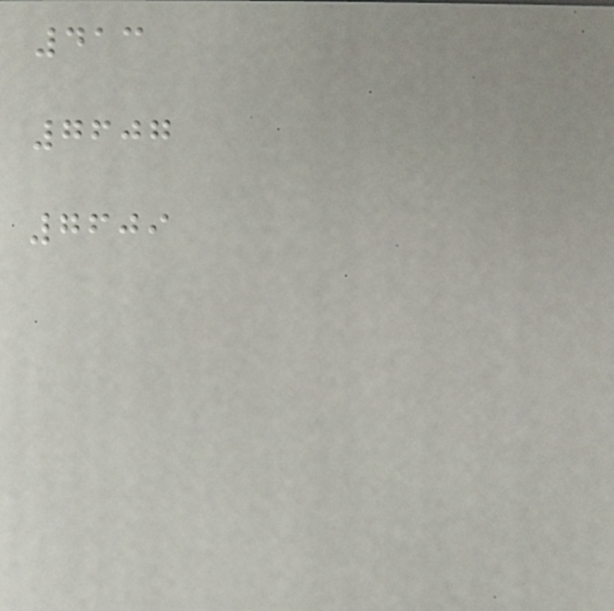413
7607
7609
